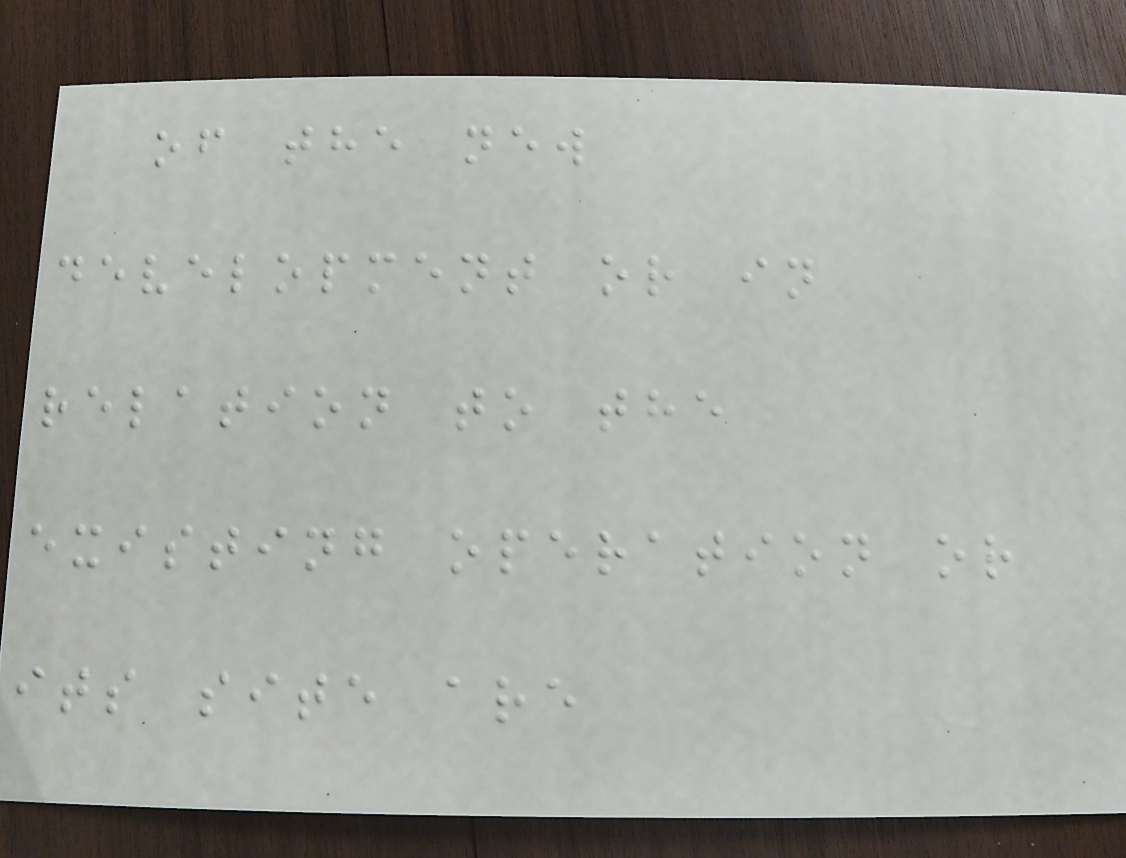of the new
development or in
relation to the
existing operation or
its site are
